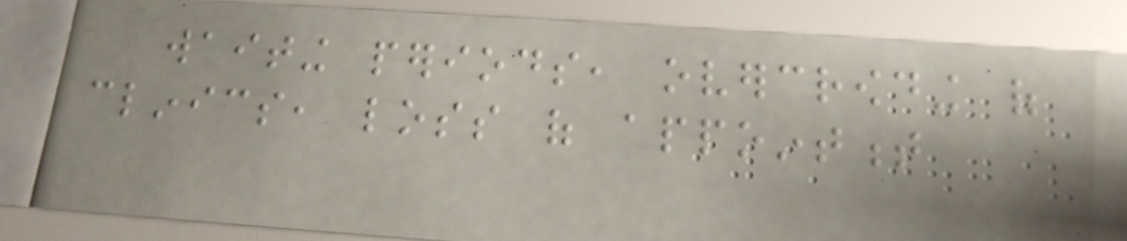waiting periods, overcrowding of
clinics, loss of appointment
